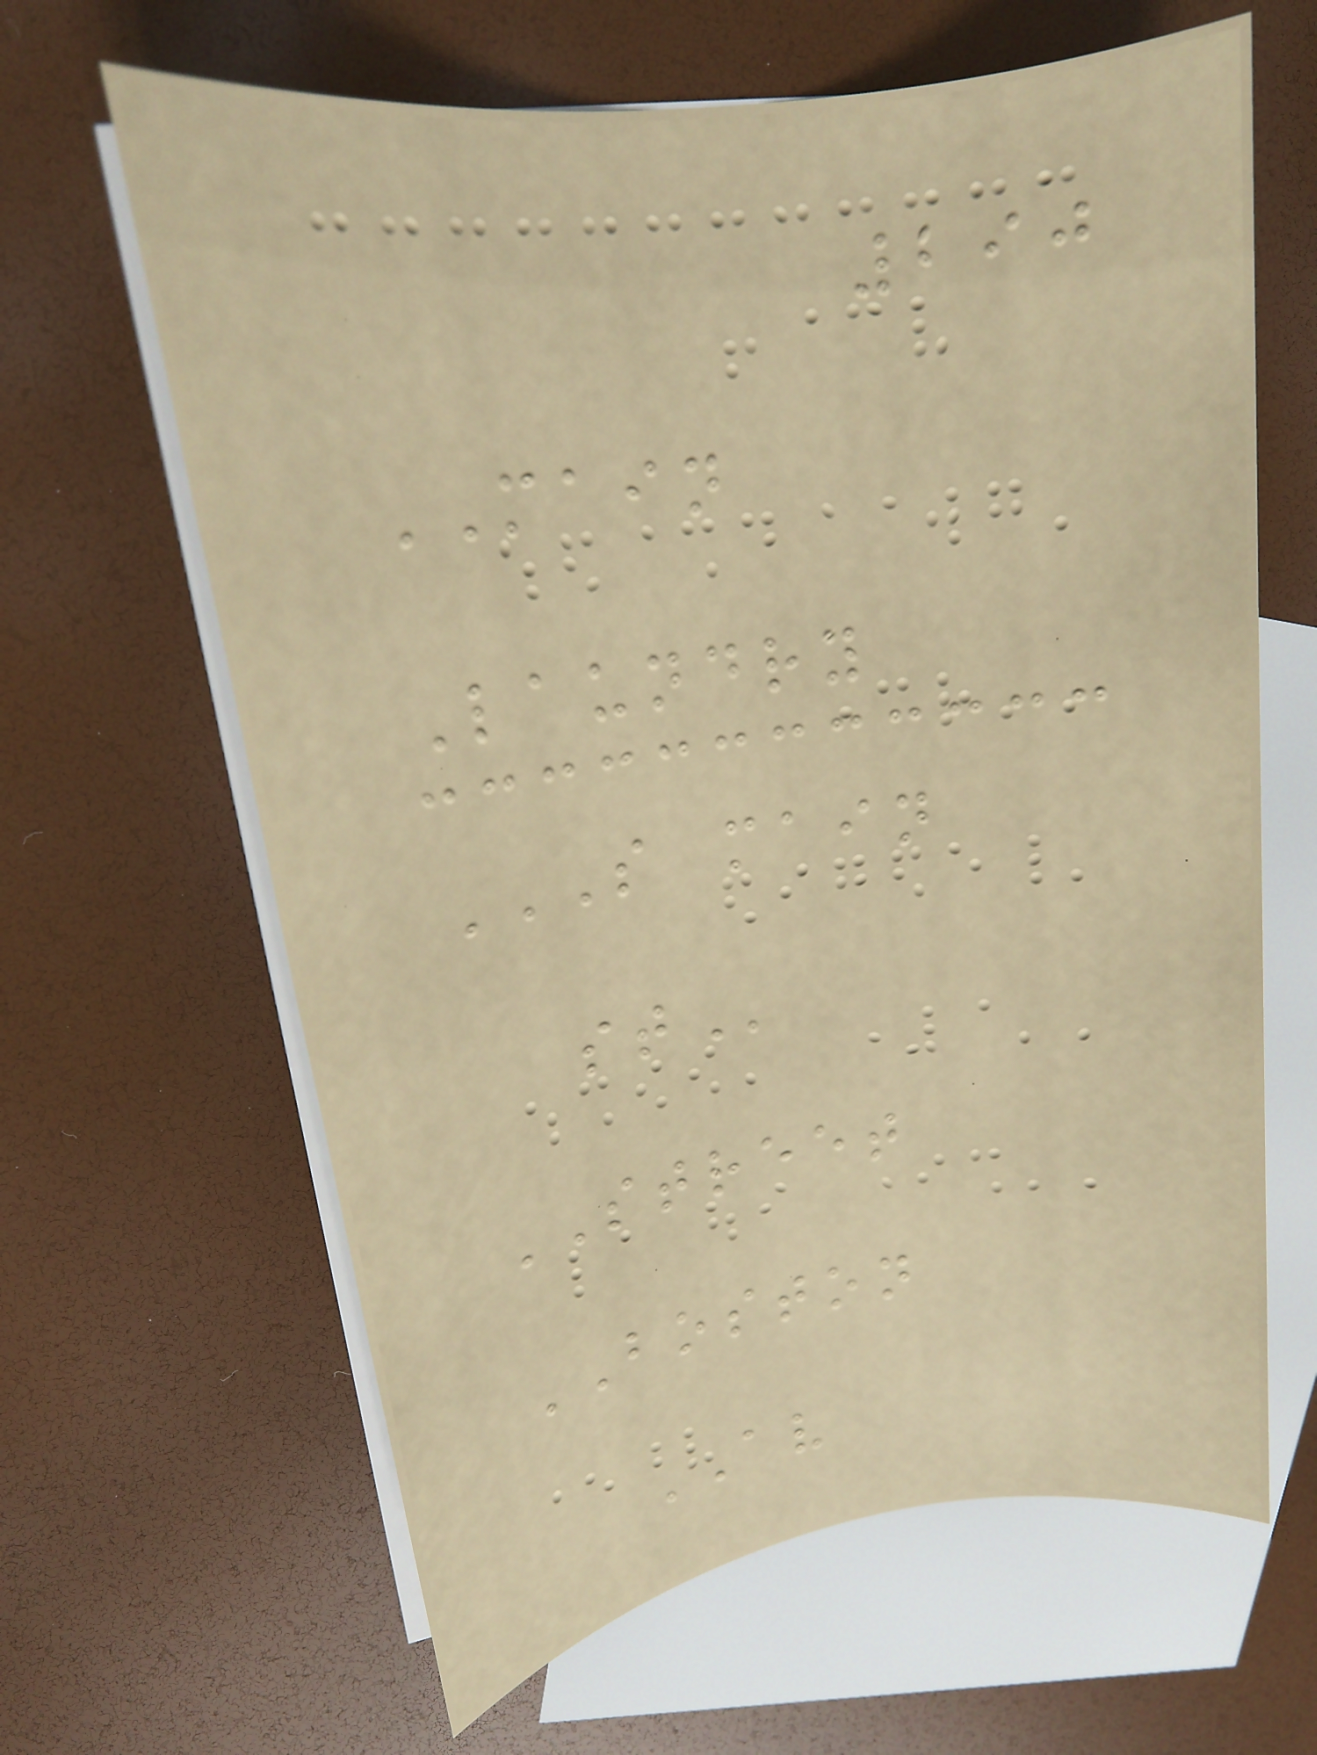290
MAIN
Laundry
S MAIN
ST
STREET
BOSTON
AV
